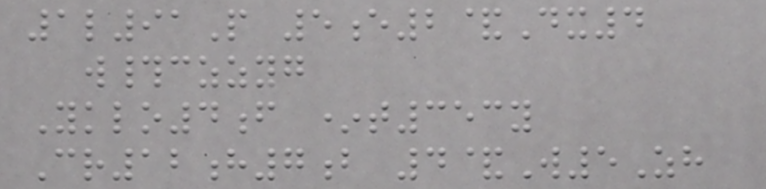1l91P 5e2&Dx4
w#czzyg
Yklo4f *t353y
Cr12h7b 4&W5Zh
